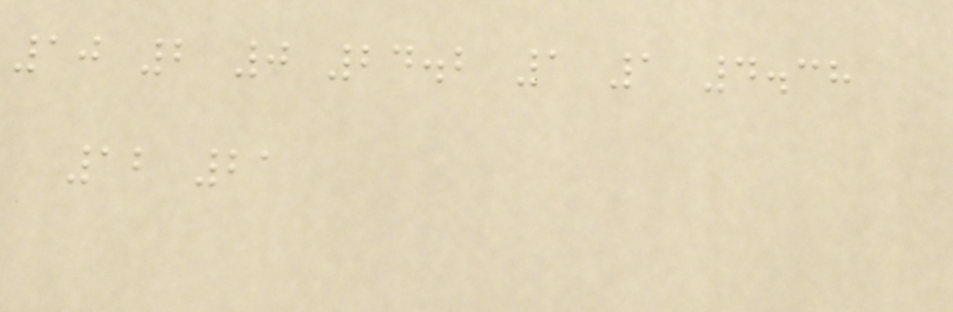10 2 0 24.2 1 1 4.38
12 21
